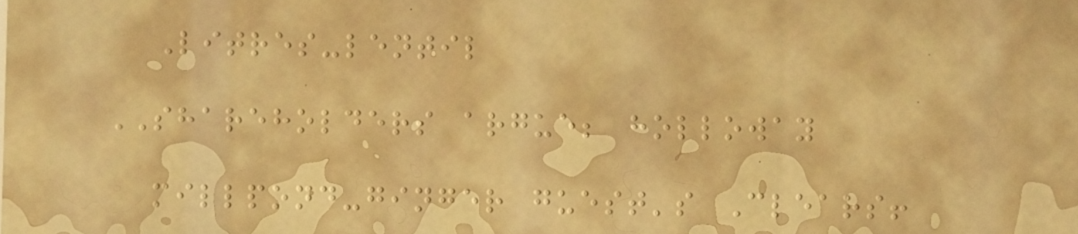Litres-lentil
SHAREHOLDERS argue; holloway
millpond-ginger guest's Clears!
